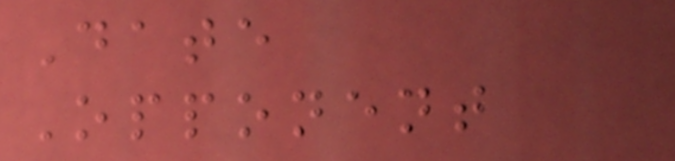Date
Opponent
